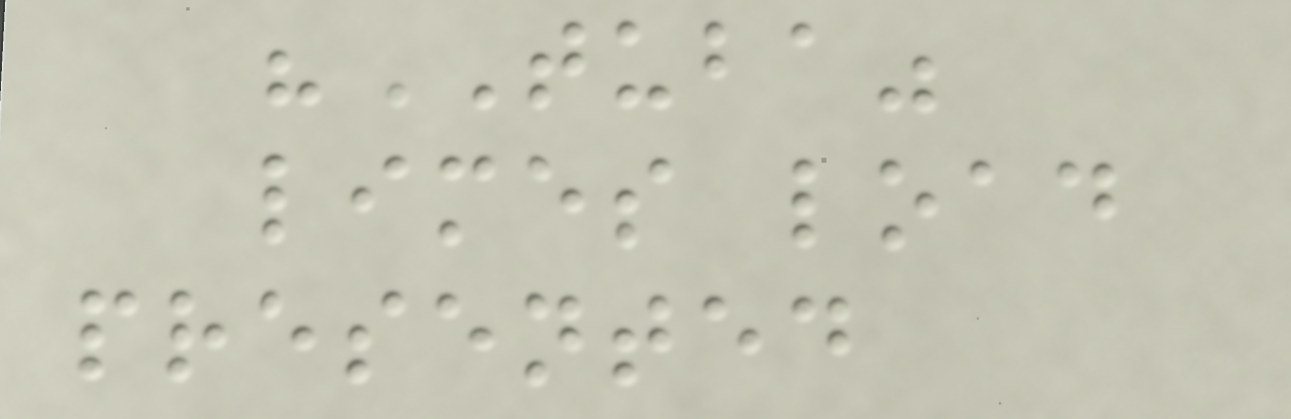"TUBA"
limes load
presented
